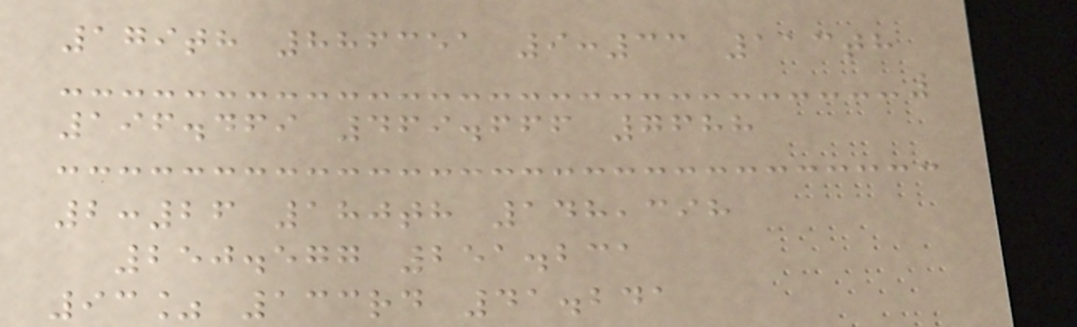179th 886351 9:33 113th
196.469 469.666 7688
2:26 180th 148,398
250.577 251.231
93% 133rd 41.241
